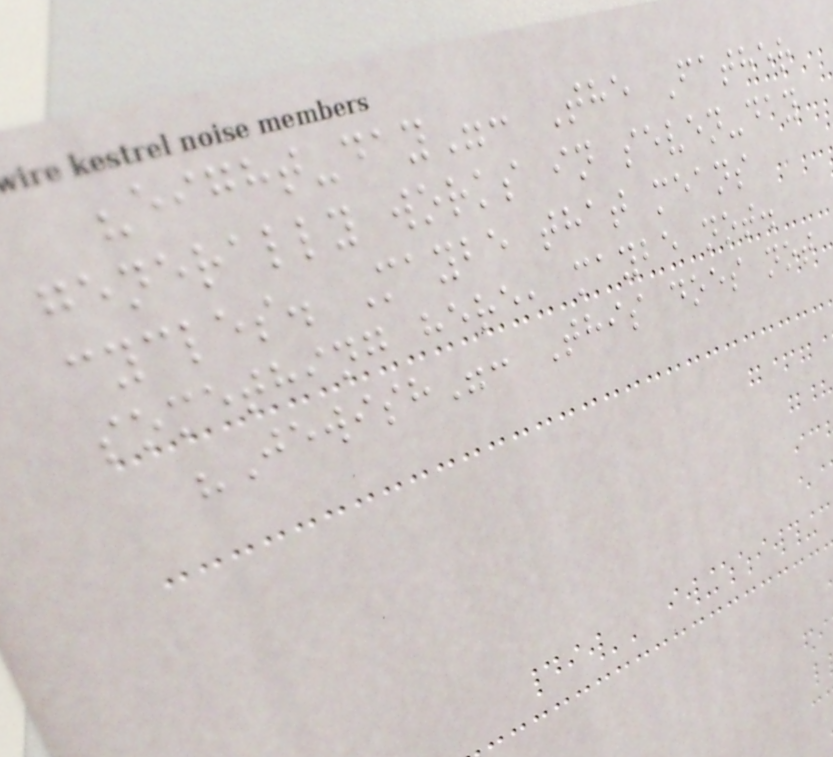"eight-day": The Father
generally works in seven-day
cycles. Maybe that means
something here, maybe not.
"Jewish": This does not
